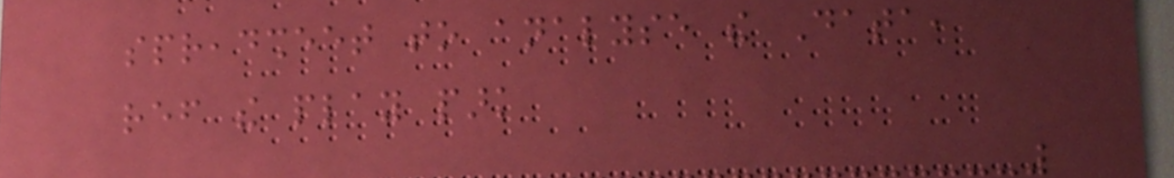spreadsheet to analyse the Data,
ref the play park
